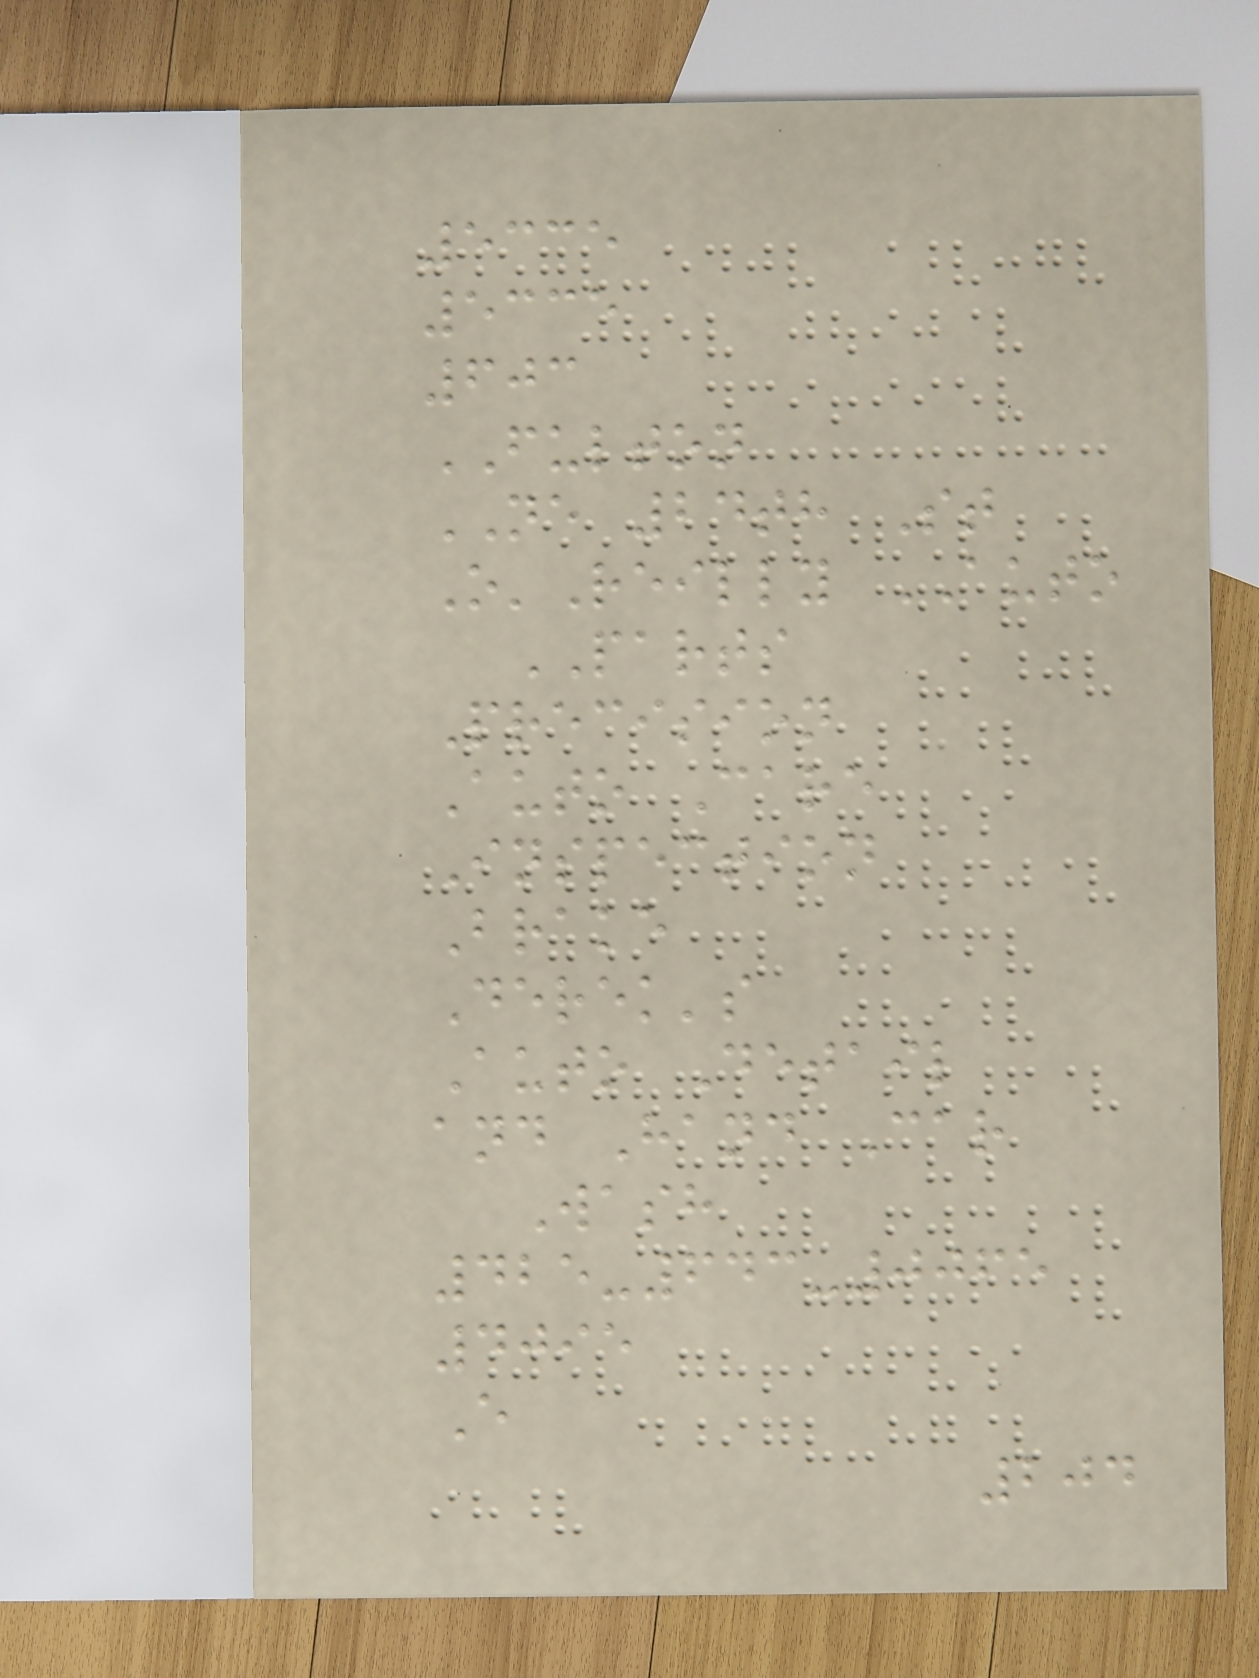5335
5335
603
FULTON
NE 24th St
O'Reilly AUTO
PARTS
Precision
Auto Care
Inspection
Brake
Derek's
Auto Detail
and Hand Car
Wash
425-643-0065
4095
E
204
